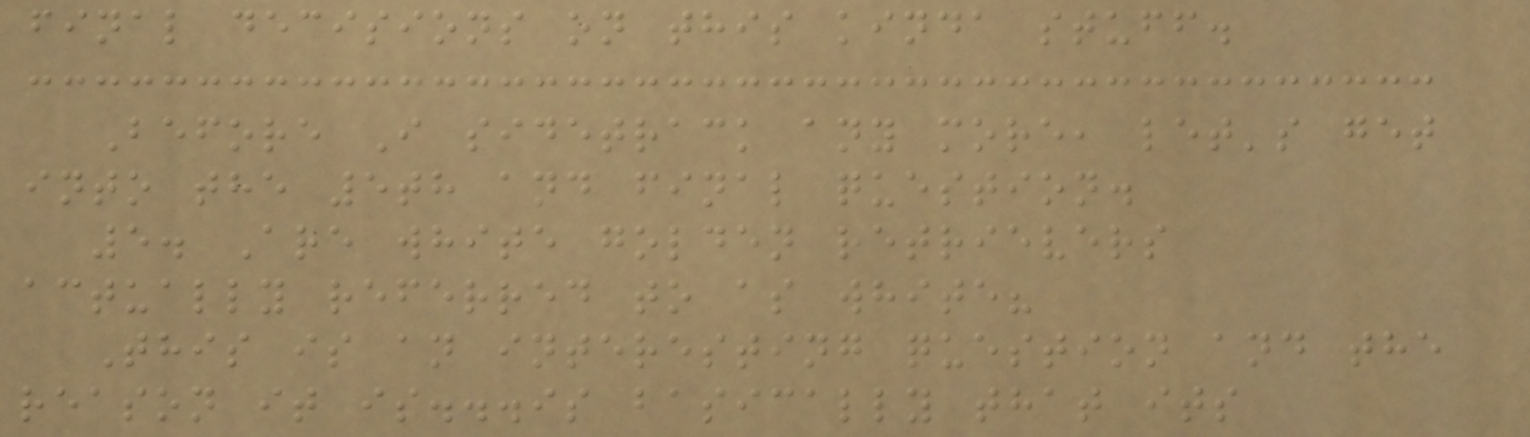final decisions on this kinda stuff.
Before I sidetrack any more, let's get
into the 5th and final question.
5. Are white golden retrievers
actually referred to as white?
This is an interesting question and the
reason it is...is basically that its
